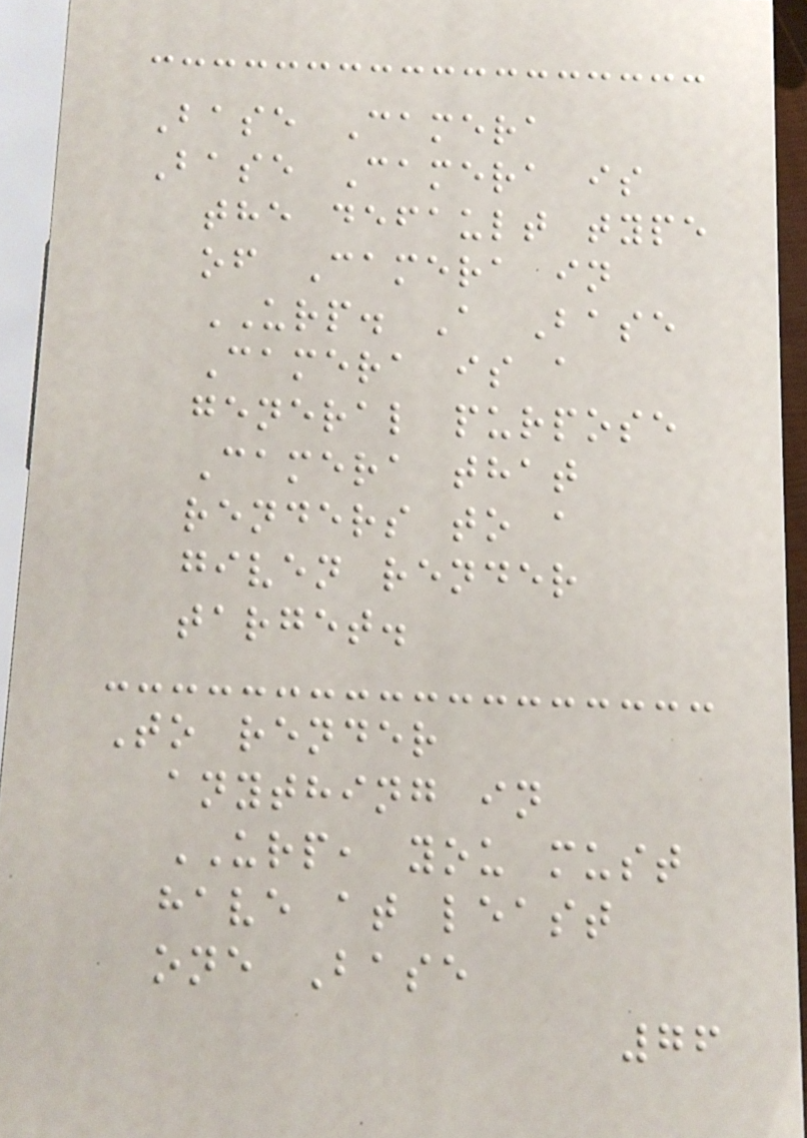Base Camera
Base Camera is
the default type
of Camera in
URP. A Base
Camera is a
general purpose
Camera that
renders to a
given render
target.
To render
anything in
URP, you must
have at least
one Base
76
